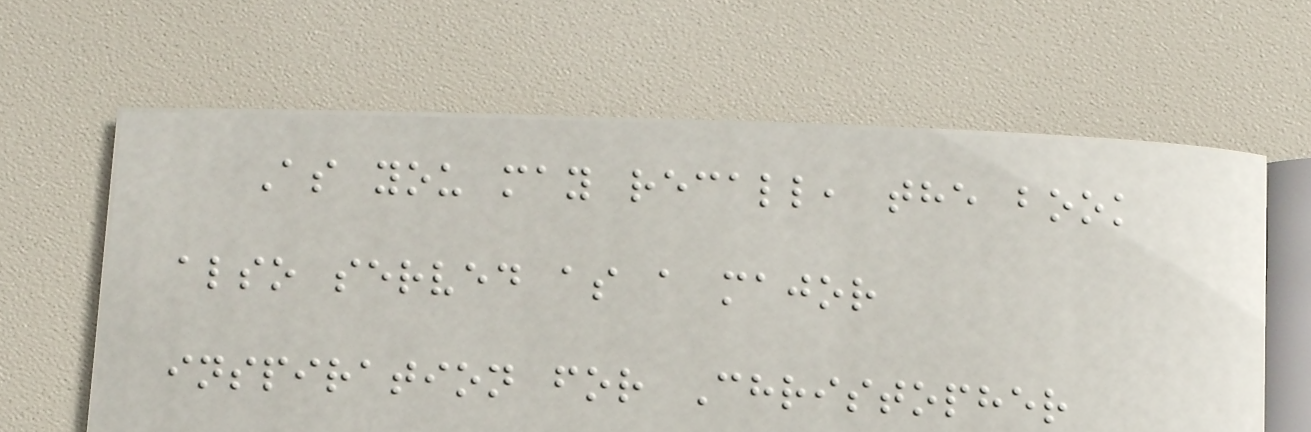As you may recall, the book
also served as a major
inspiration for Christopher
